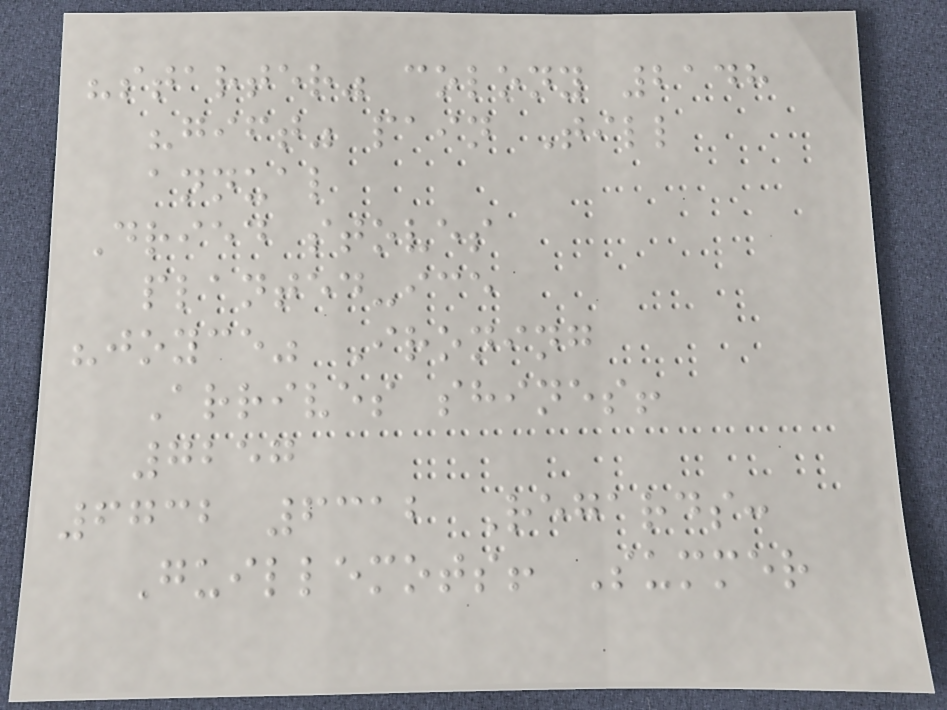"starter" colony 2148
"gift" pain Till
annual
Dried stoves
planted-ice
"joyce" Ironing
Arrives shines!
7257
6732 6312 Regards:
Guillemots! Summer
